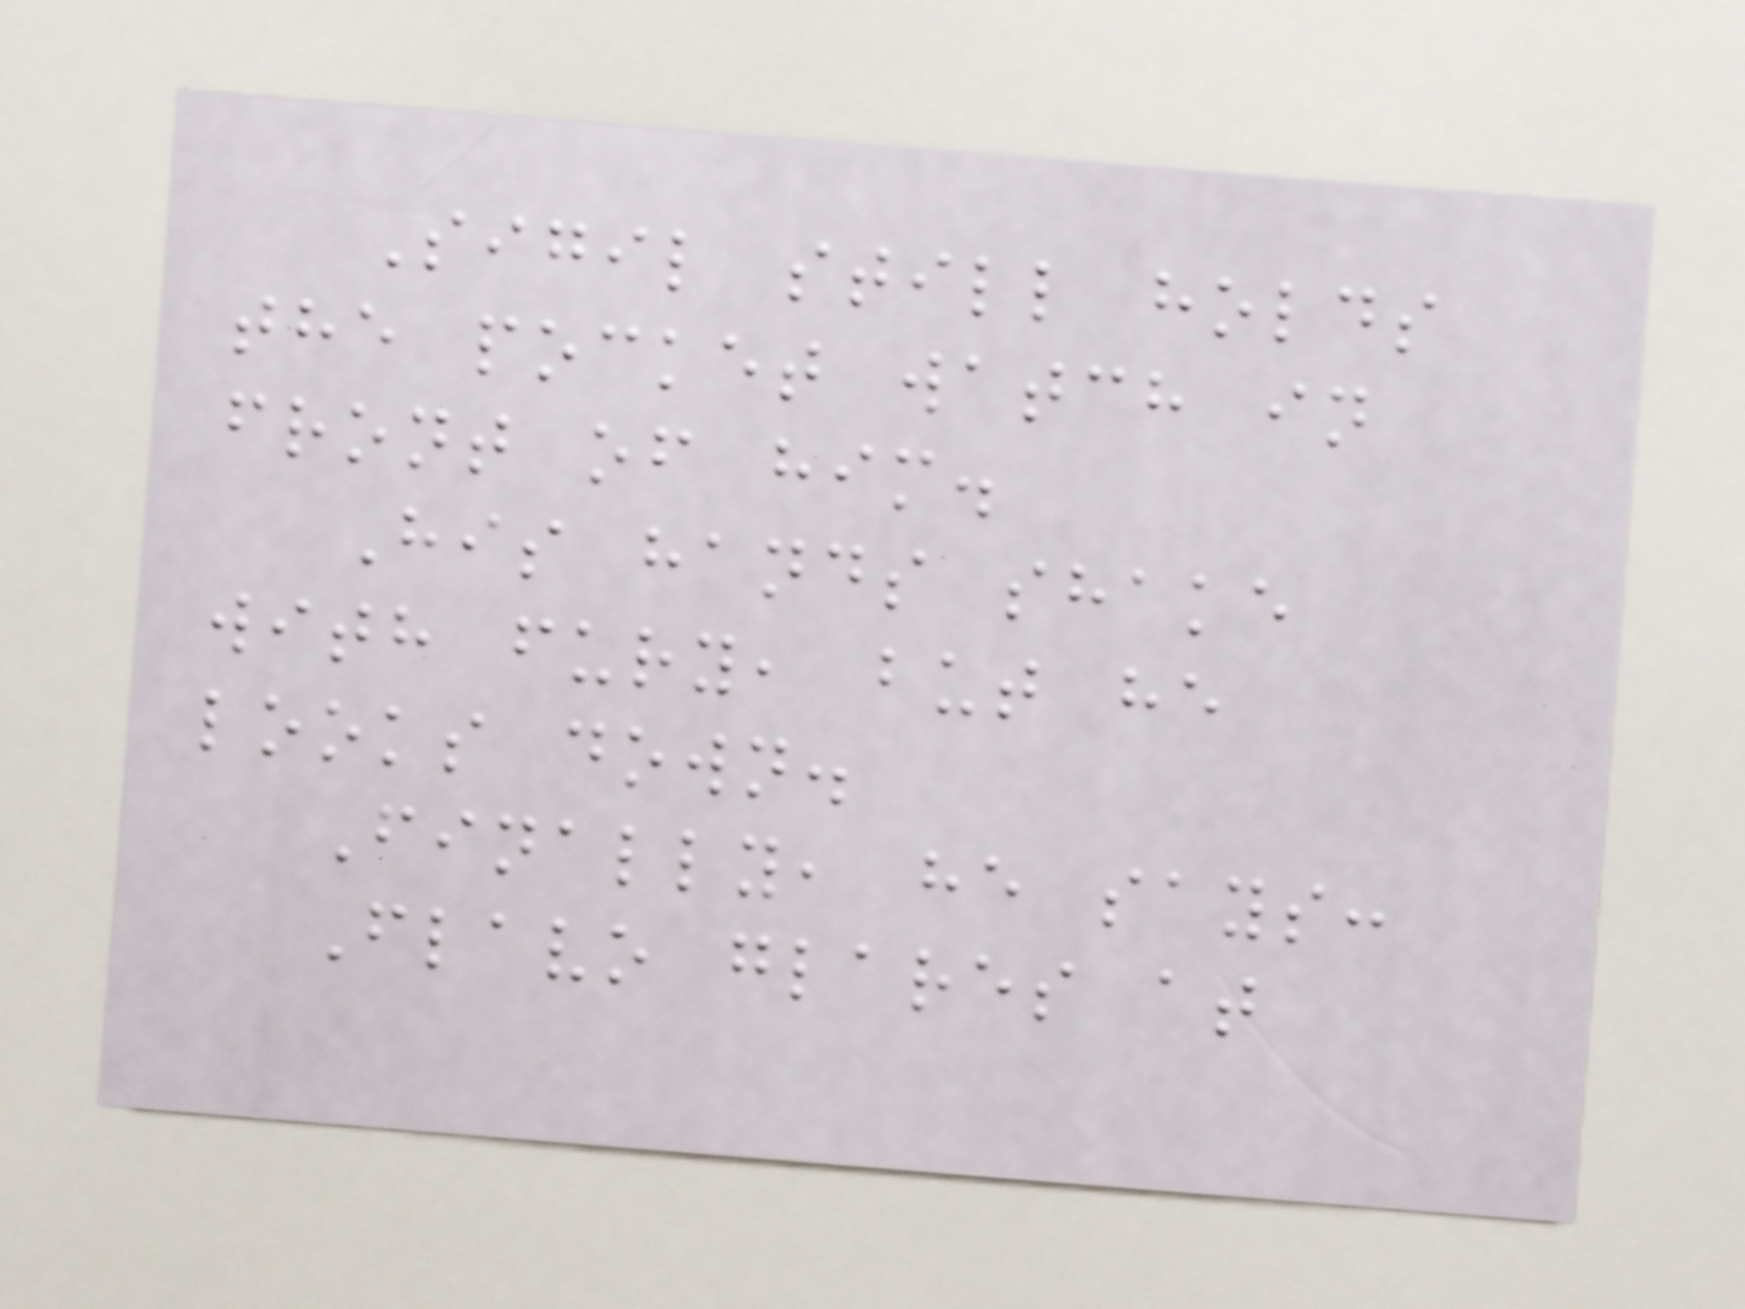Sigil still holds
the pocket watch in
front of him.
His hands shake
with fury, but he
looks down.
Finally, he says:
Flavo glares at
